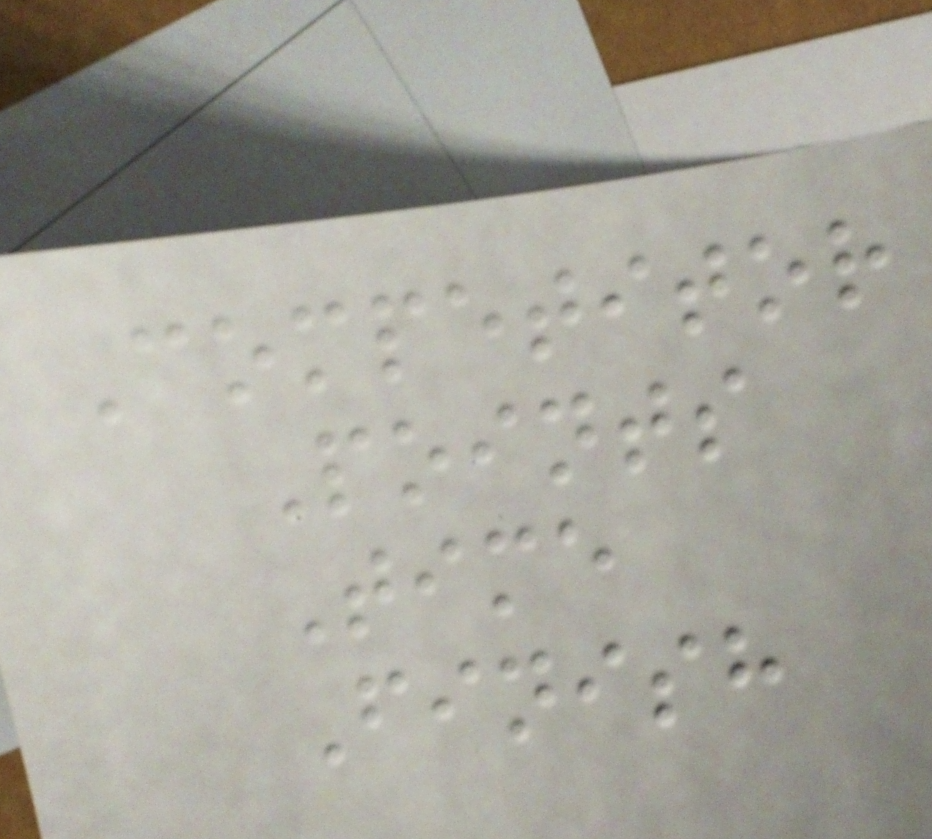Competitor
Points
Time
Finish
